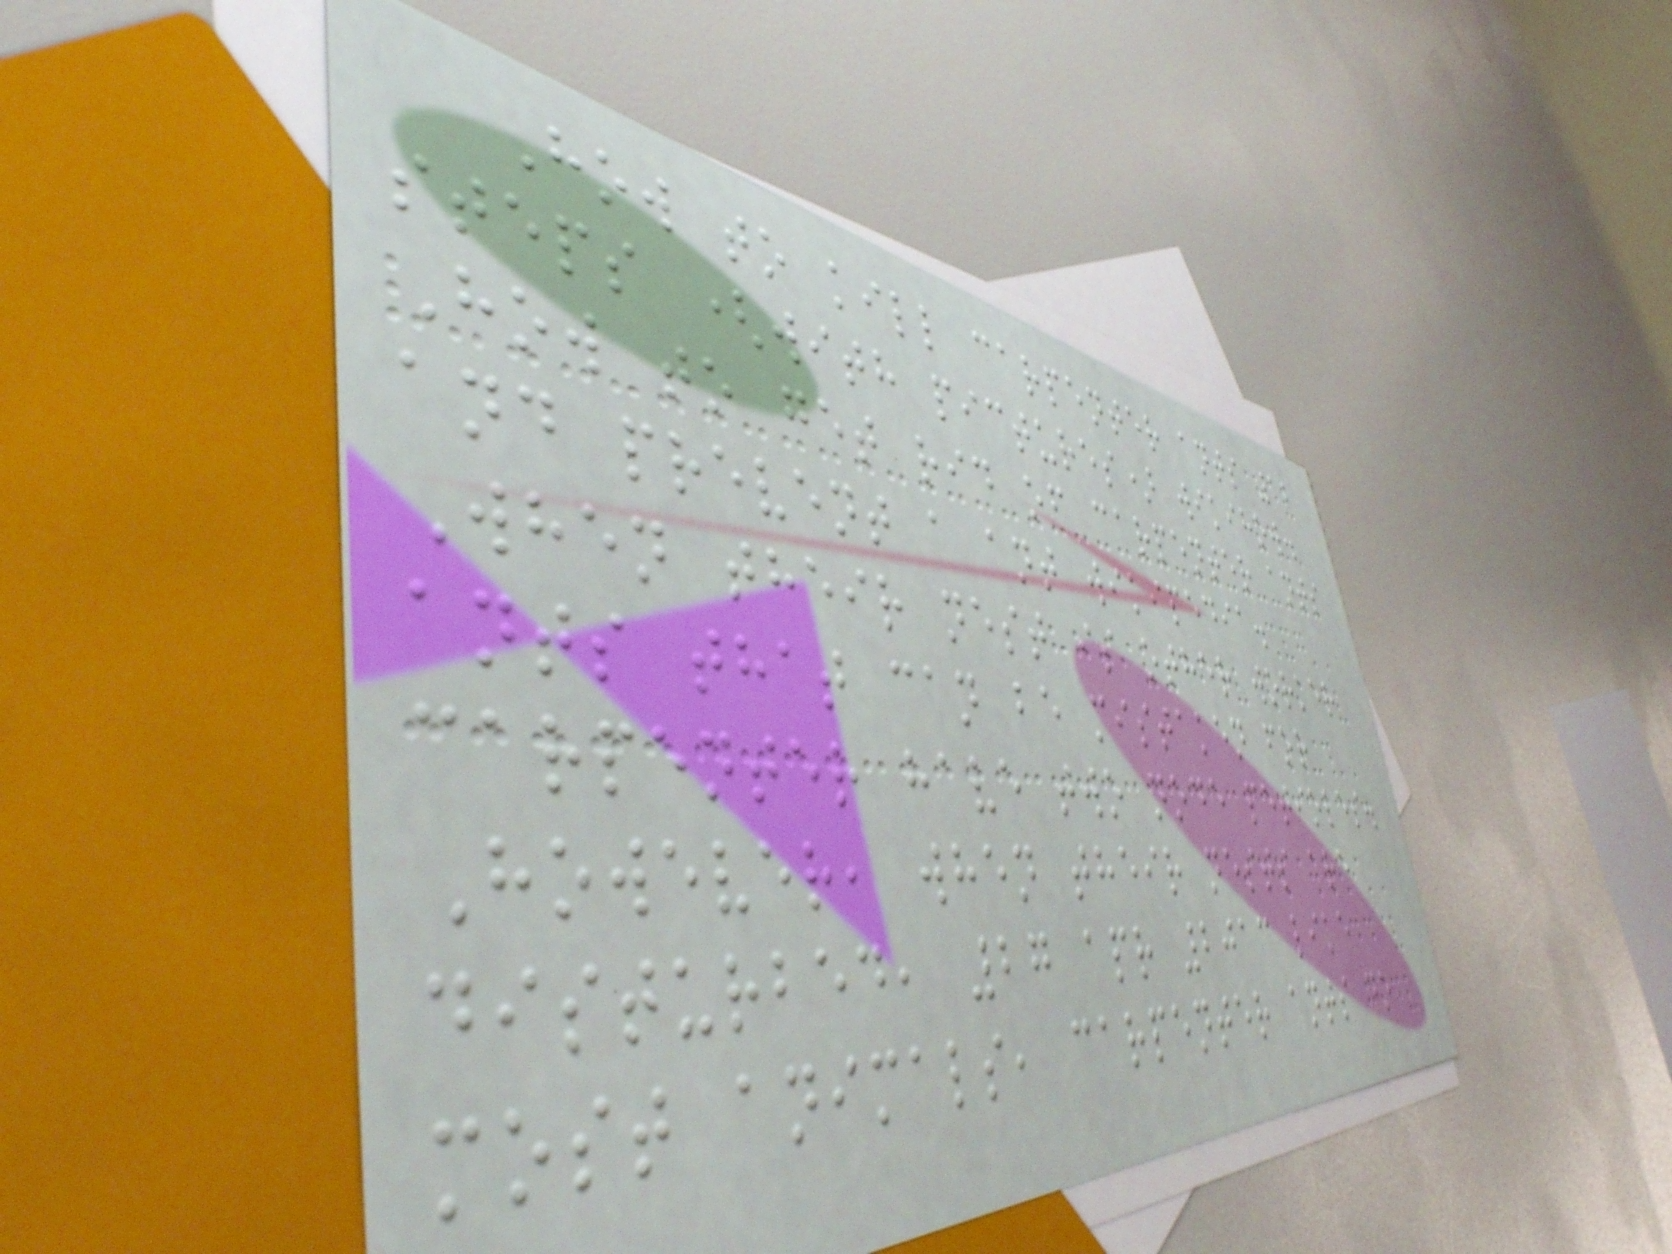How to kill carpenter ants 12
steps (with pictures) wikihow.
How to get rid of carpenter ants
and prevent a ant wikipedia.
When their nest is other worker
ants that can be mistaken for
carpenter have two node petioles.
However, when their nests are
disturbed, 27 apr 2013 like
most animals, carpenter ants do
